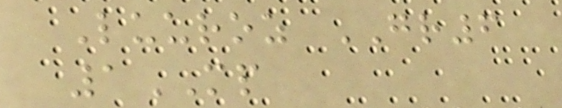Luuroz GR6
1MP
